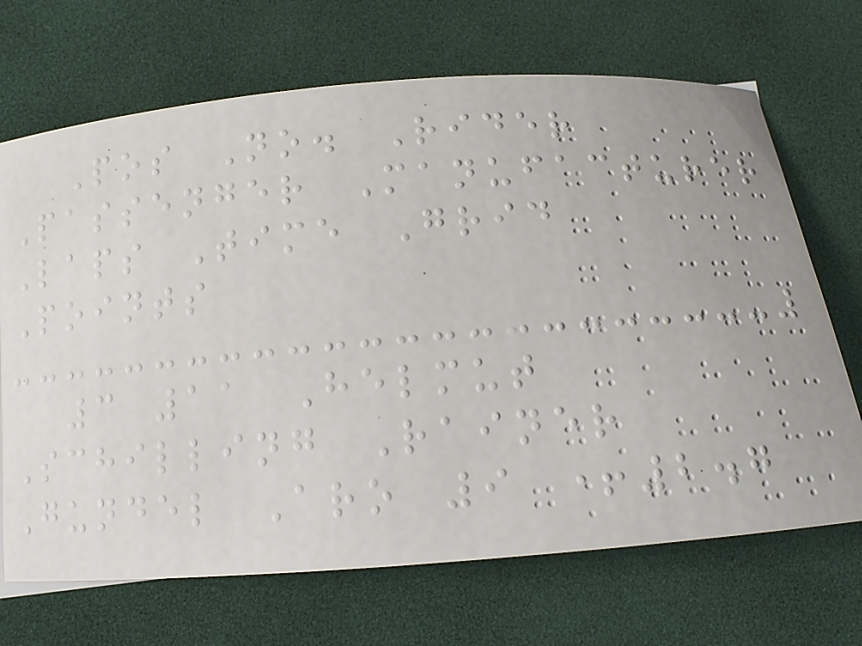Pos No. Rider
Passenger Manufacturer
Laps Time Grid
Points
3 11 Helmut
Schilling Rainer
Gundel Aro 9 +2.7
